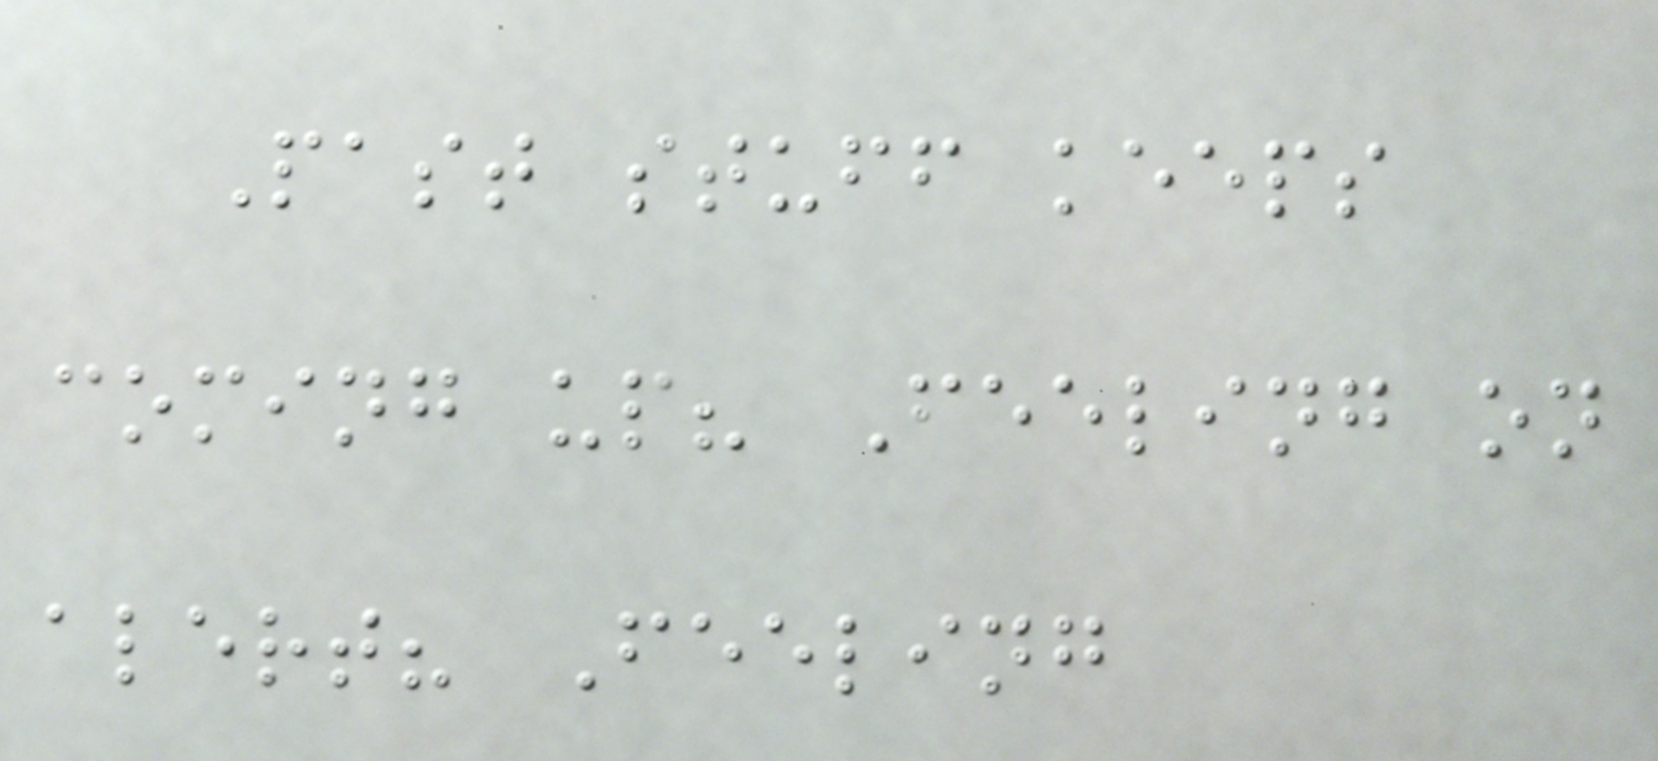Past stuff keeps
coming up? Feeling on
alert? Feeling
